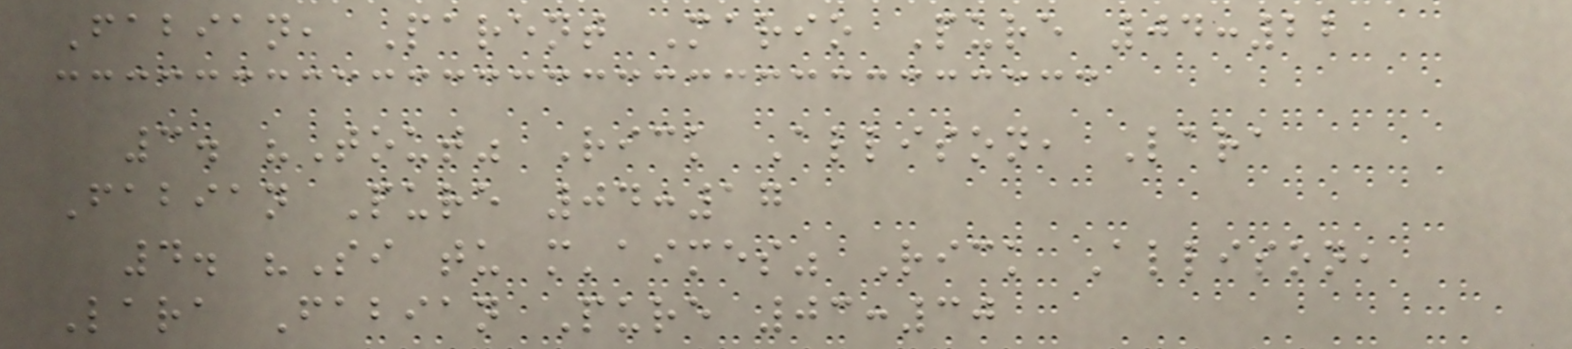Fabian, Parent Mario Pure 04:22
3. "Tout" Rick Allison, Lara
Fabian Pure 04:17
4. "Si tu m'aimes" Rick Allison,
Lara Fabian Pure 03:30
